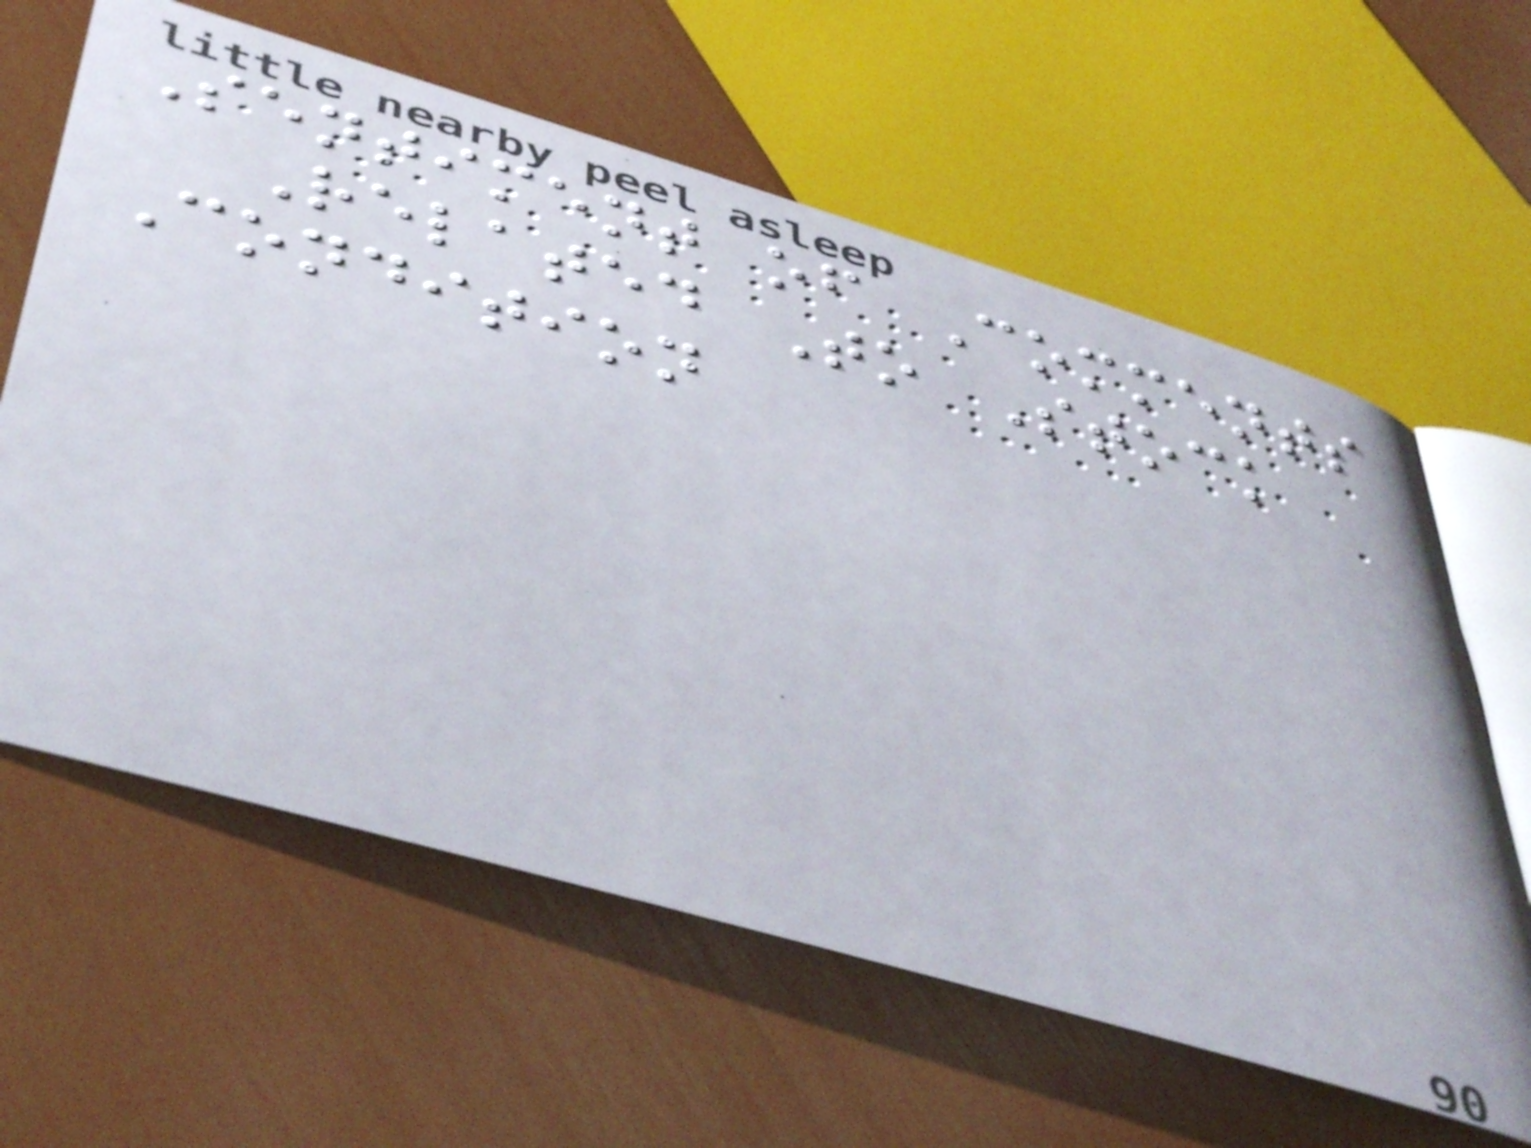Sentiment of Comments
Related To Stock
Condition
